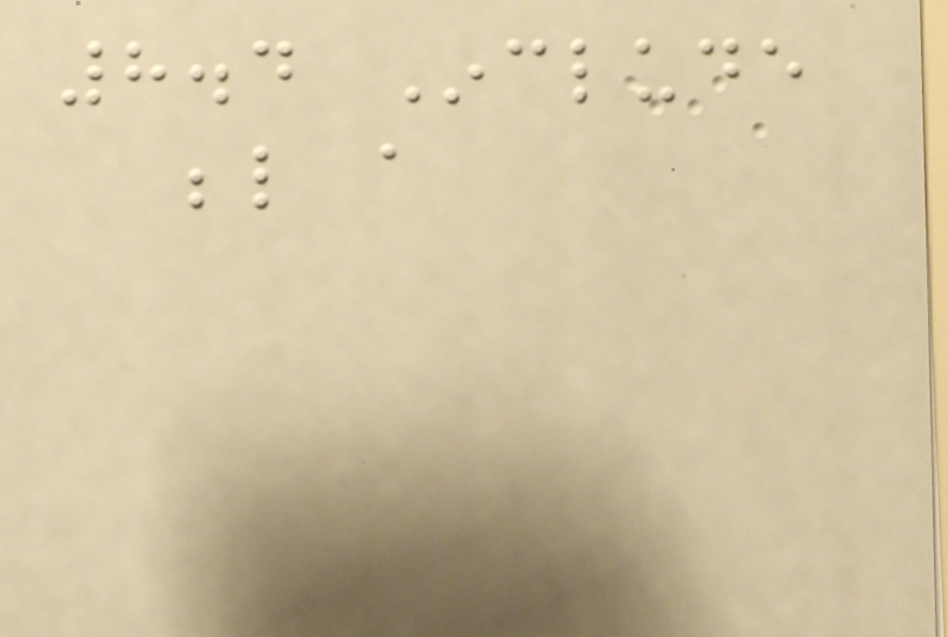8.4 Include
below a
